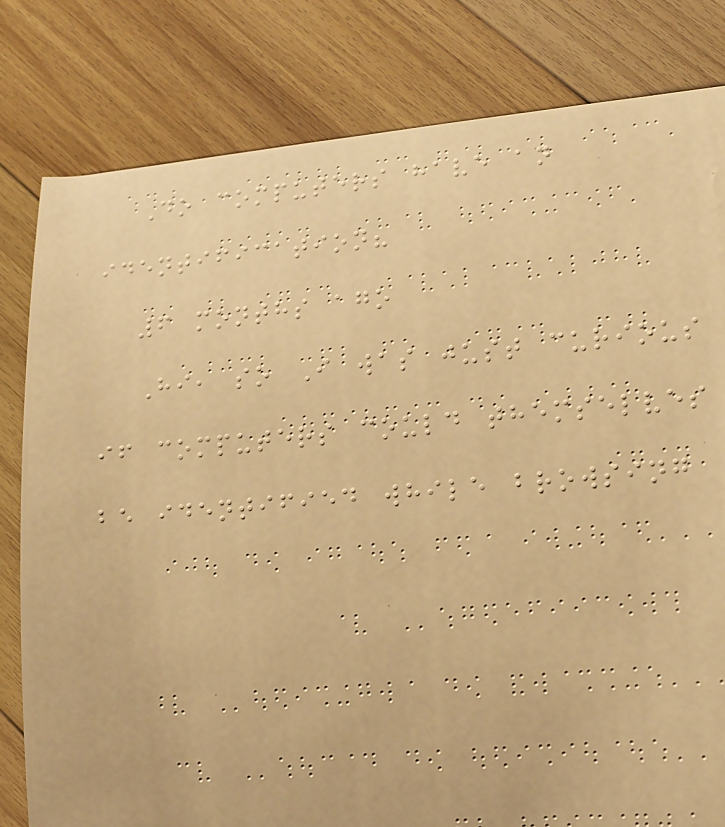Do computers have an
identification?
6 months ago
Hi, so I was just curious
if computers could themselves
be identified while browsing
